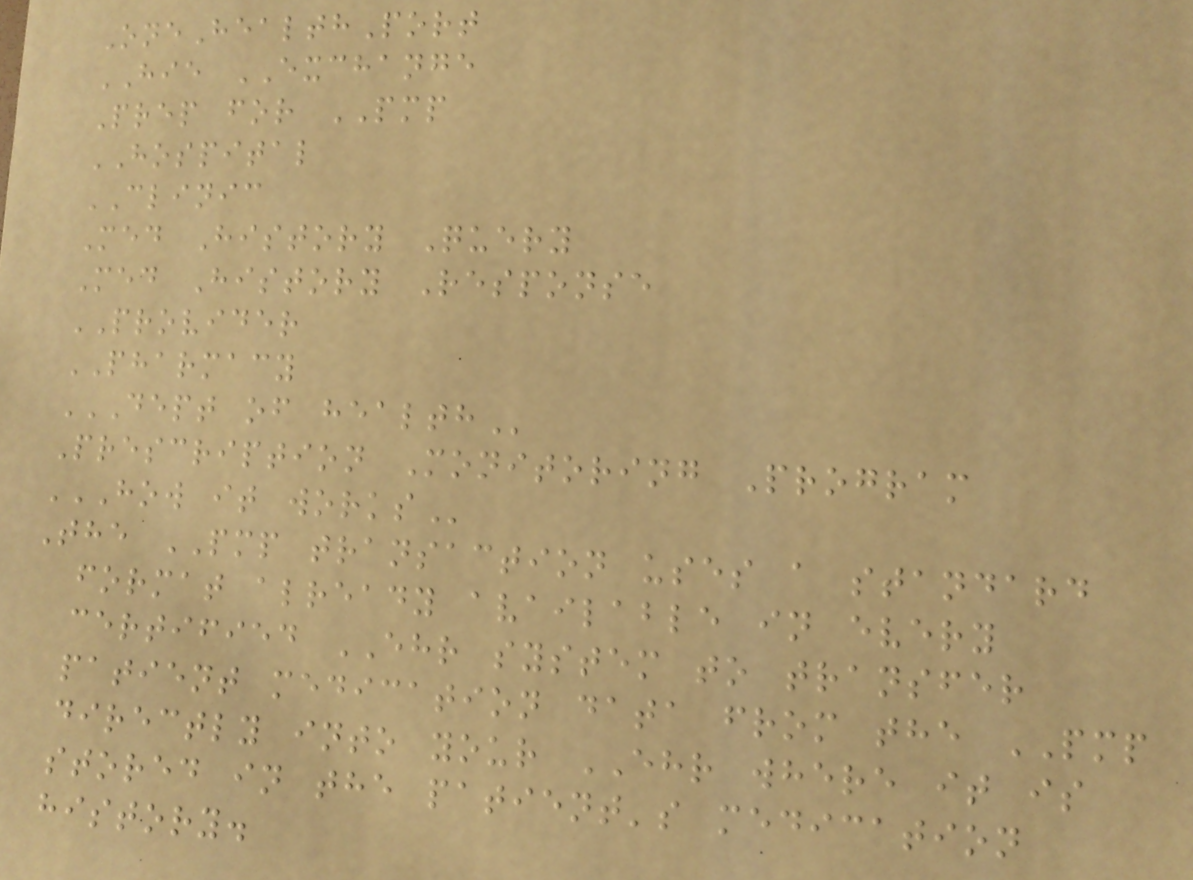OneHealthPort
HIE EXCHANGE
Prep for PMP
HOSPITAL
CLINIC
Med History Query
Med History Response
PROVIDER
PHARMACY
DEPT OF HEALTH
Prescription Monitoring Program
HOW IT WORKS
The PMP transaction uses a standard
format already available in every
certified EHR system to transfer
patient medication data from the PMP
directly into your EHR where it is
stored in the patient's medication
history.
